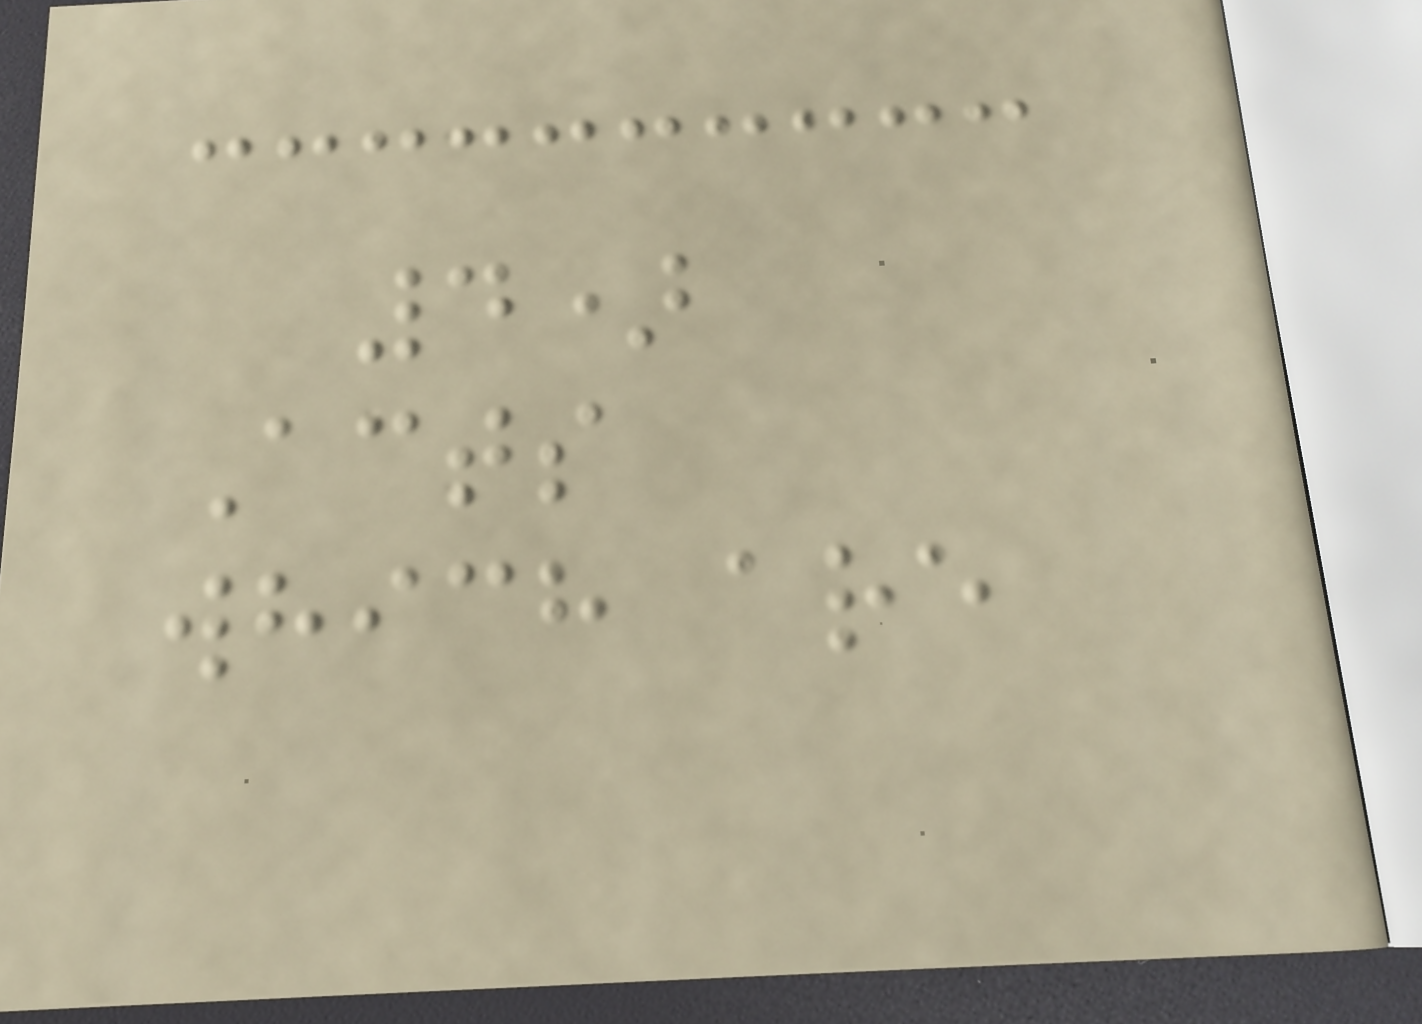4)
Acts
which are
